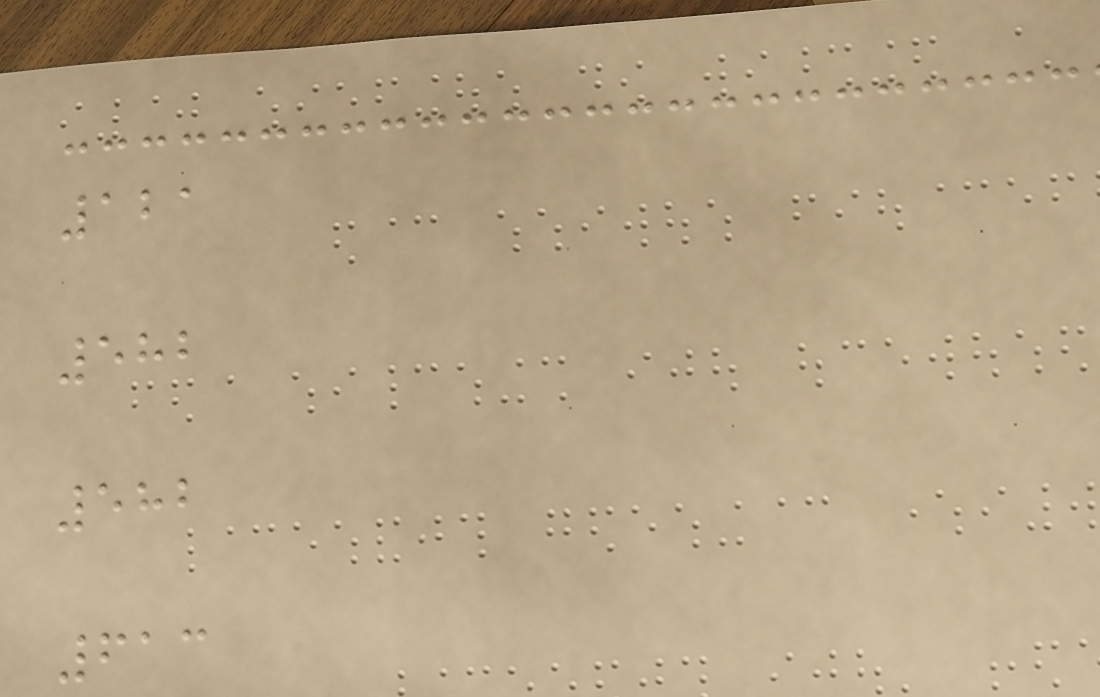121
582
582
613
